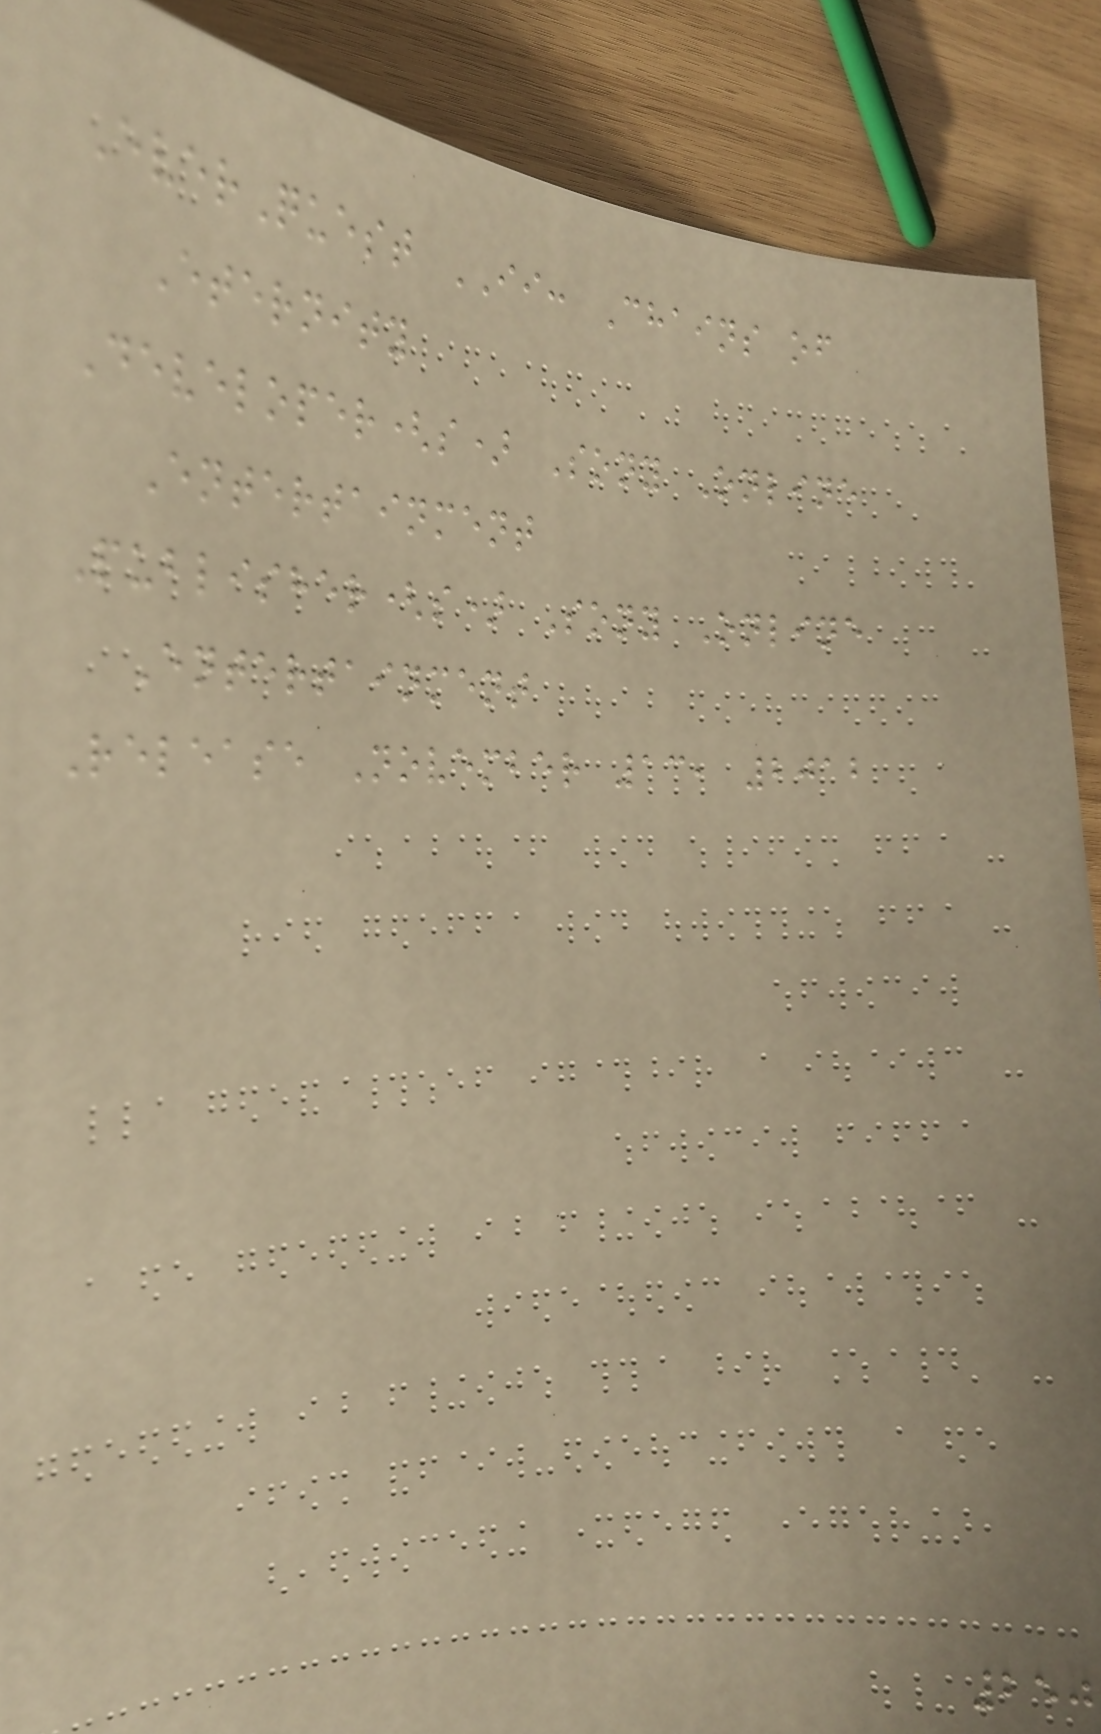EverQuest II: Chains of
Eternity
Developer(s) Sony Online
Entertainment
Publisher(s) Sony Online
Entertainment
Release November 13, 2012
250
